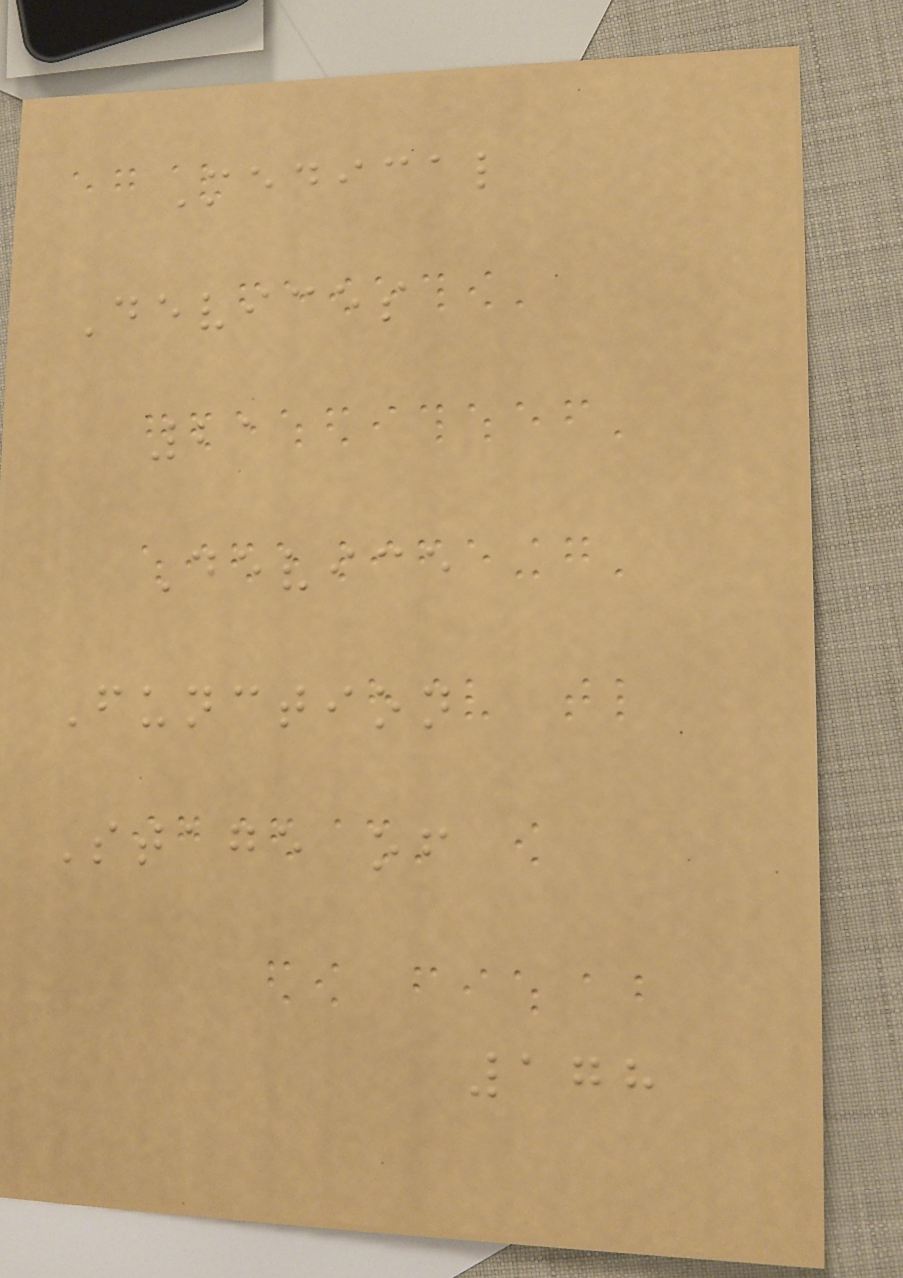Medical
Devices
21
Device
Function
Stage of
178
